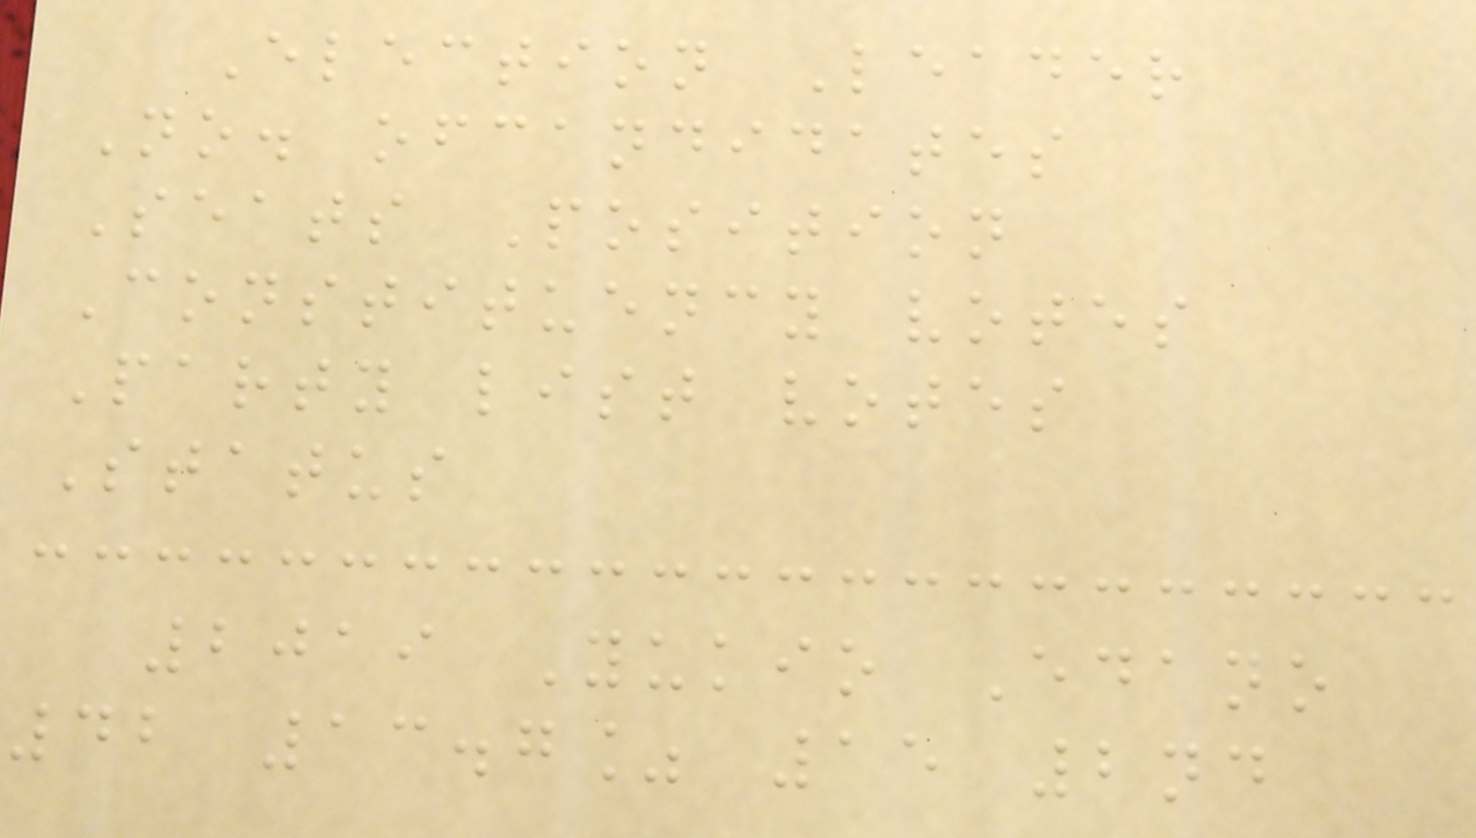Election Leader
No. ofcandidates
Seats Position
Constituency votes
Party list votes
Status
2019 Yukio Edano
42 13.7% 15 2nd
